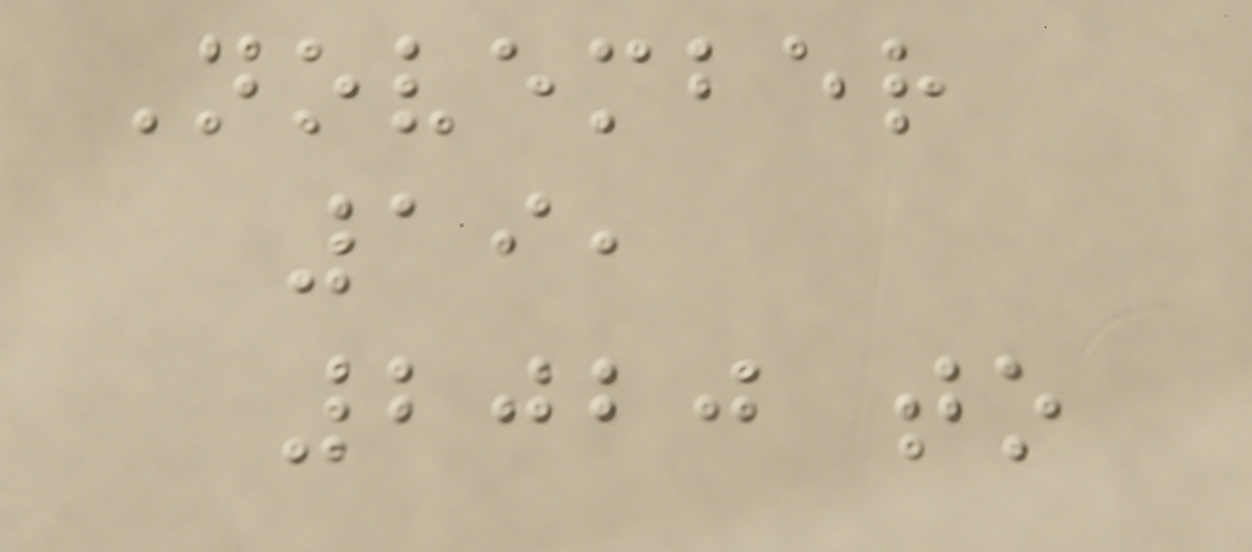November
19,
2020 to
